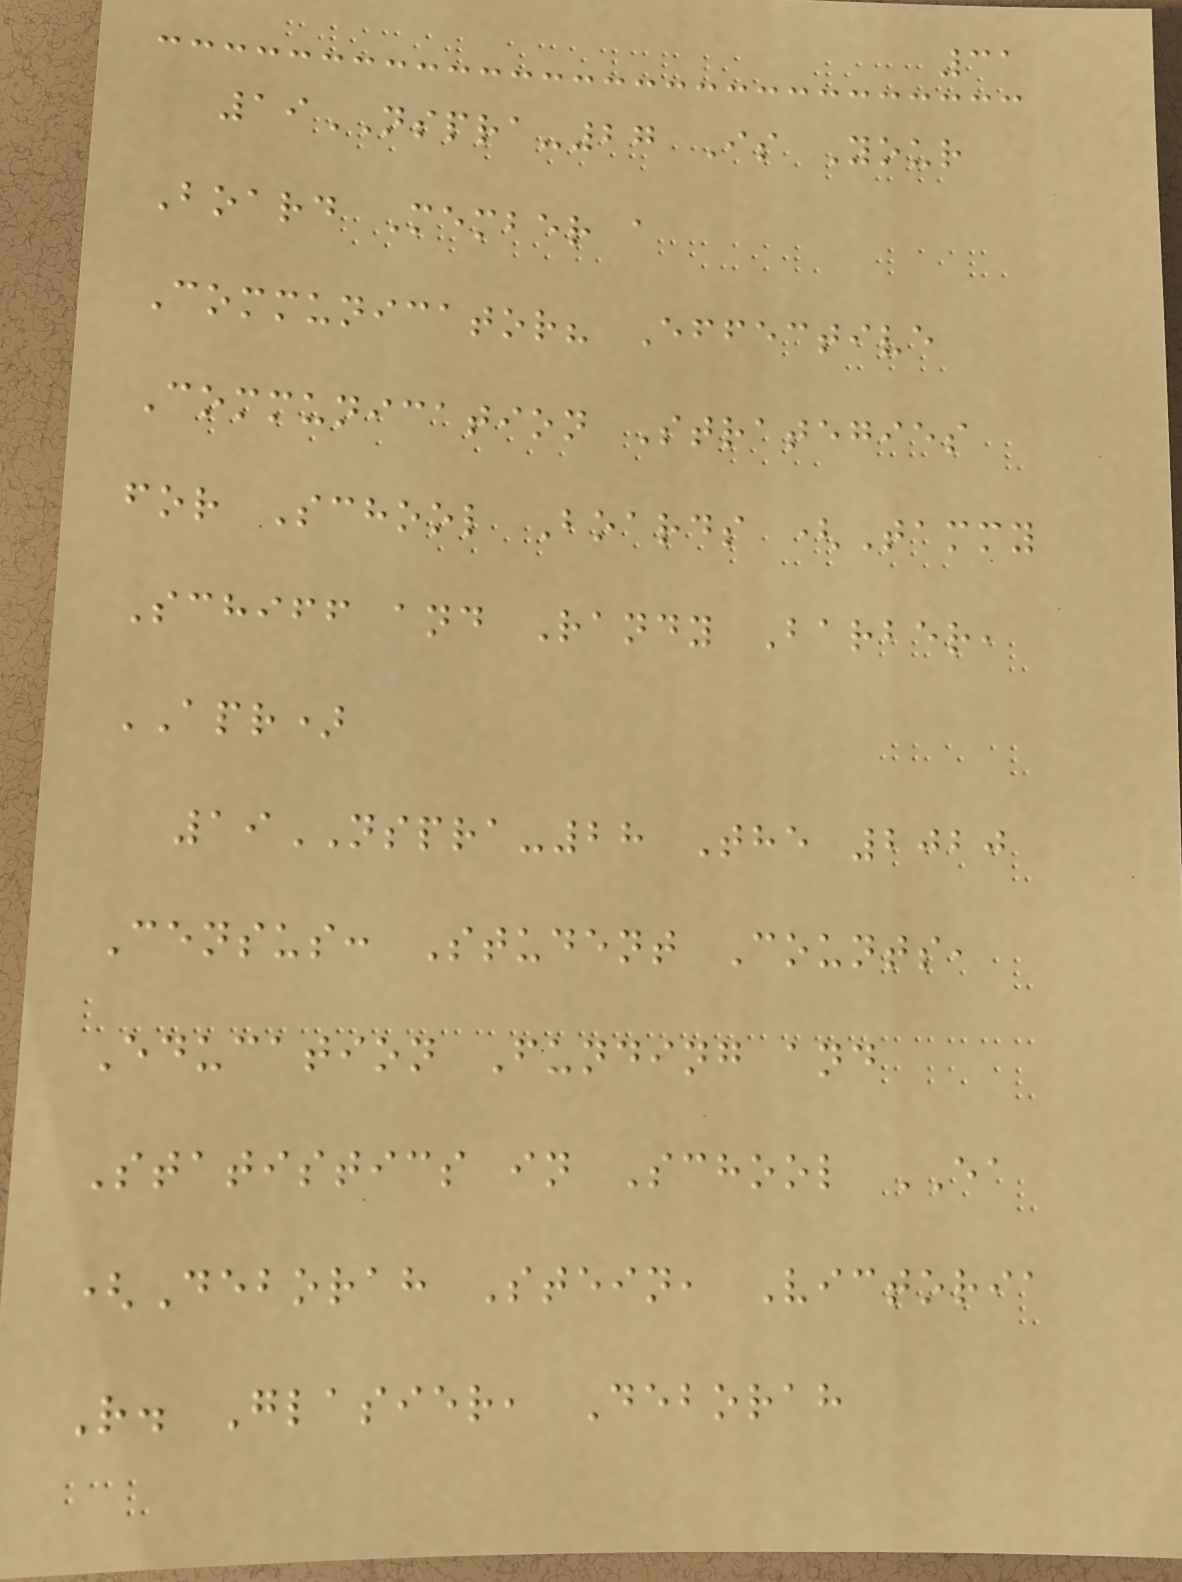31
19NSPRA-27 Is Your
Board Member a
Communicator? Effective
Communication Strategies
for School Boards (Tammy
Schiff and Randy Barber,
APR)
19NSPRA-28 The 2020
Census: Student Counts,
Education Funding and
Statistics in School EA
(Deborah Stein, Victoria
R. Glasier, Deborah
